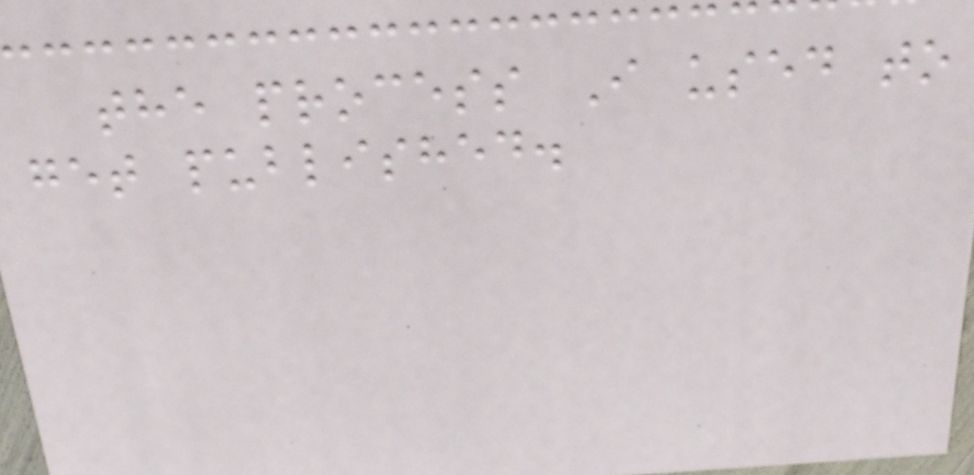the process I used to
get published.
